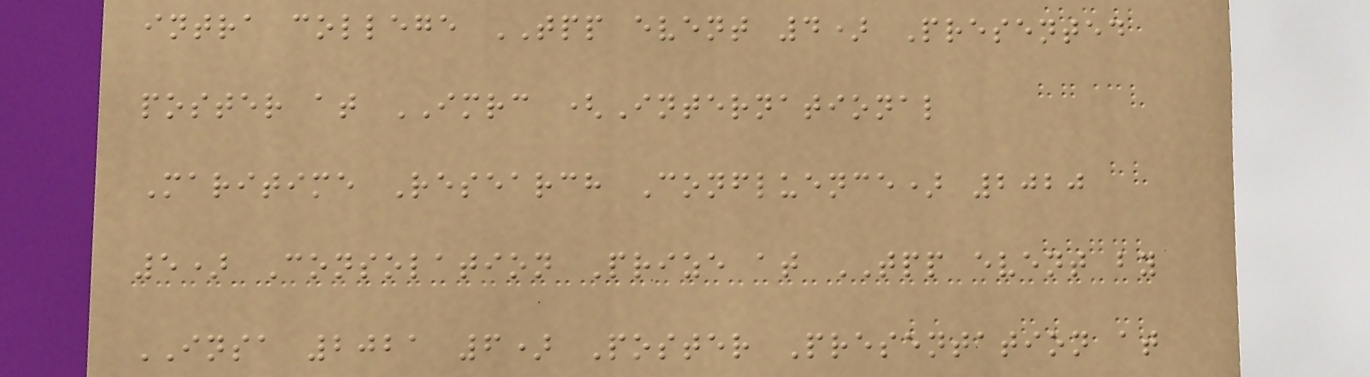intra college TPP event 4) Presented
poster at IMRC (International
Maritime Research Confluence) 2020
5) Consolation Prize at TPP event by
INSA 2021 6) Poster Presentation at
